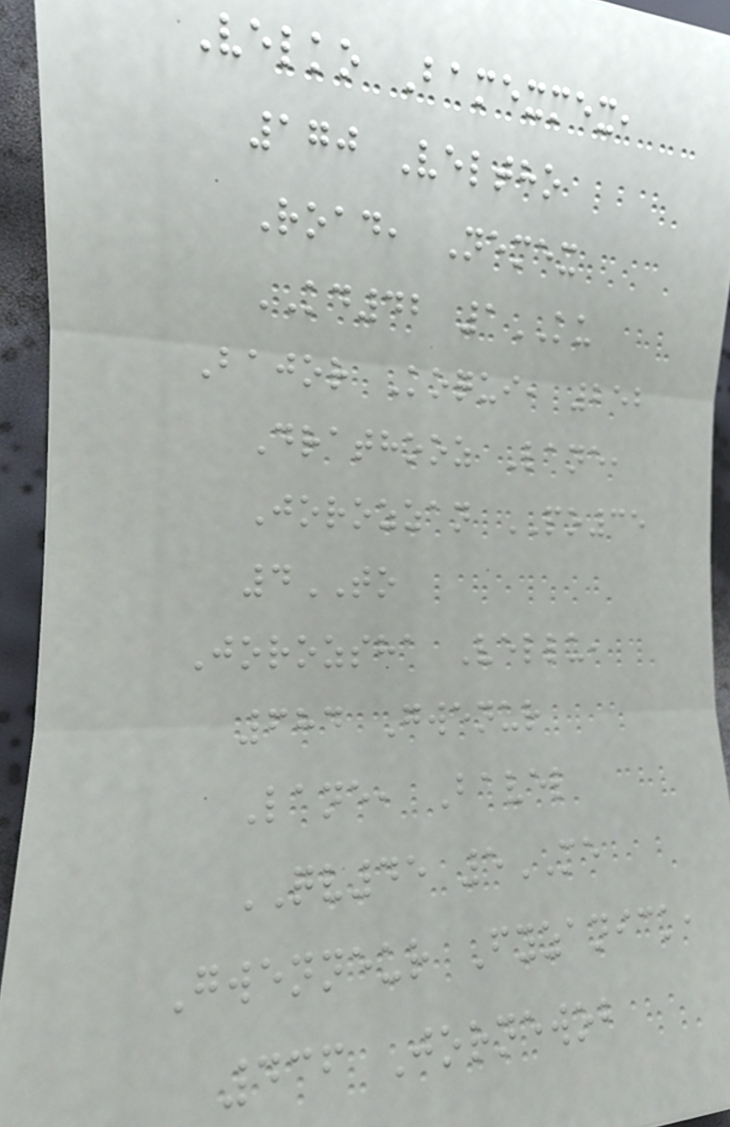Velko Bamexmex,
170 Veltho
Road, Nemex
KD42 1KU
Bajor Koqui, 252
Drathooz Lane,
Jorozzan PO35
4TO
Jorozsha Vellu,
684 Gwenur
Lane, Bavel
QV45 5ME
Gwenneur Fyzanick,
436 Jornewob
